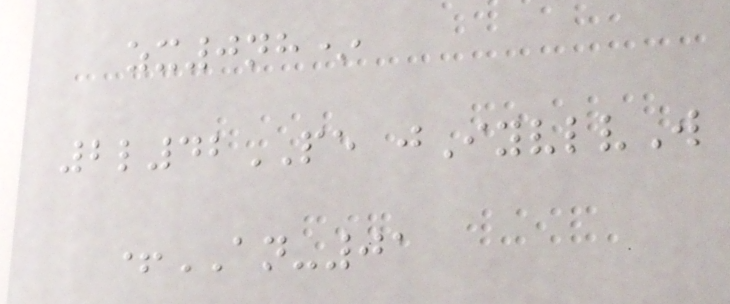zx0nh*
2l42PE jIyvlvW
+AN-01
